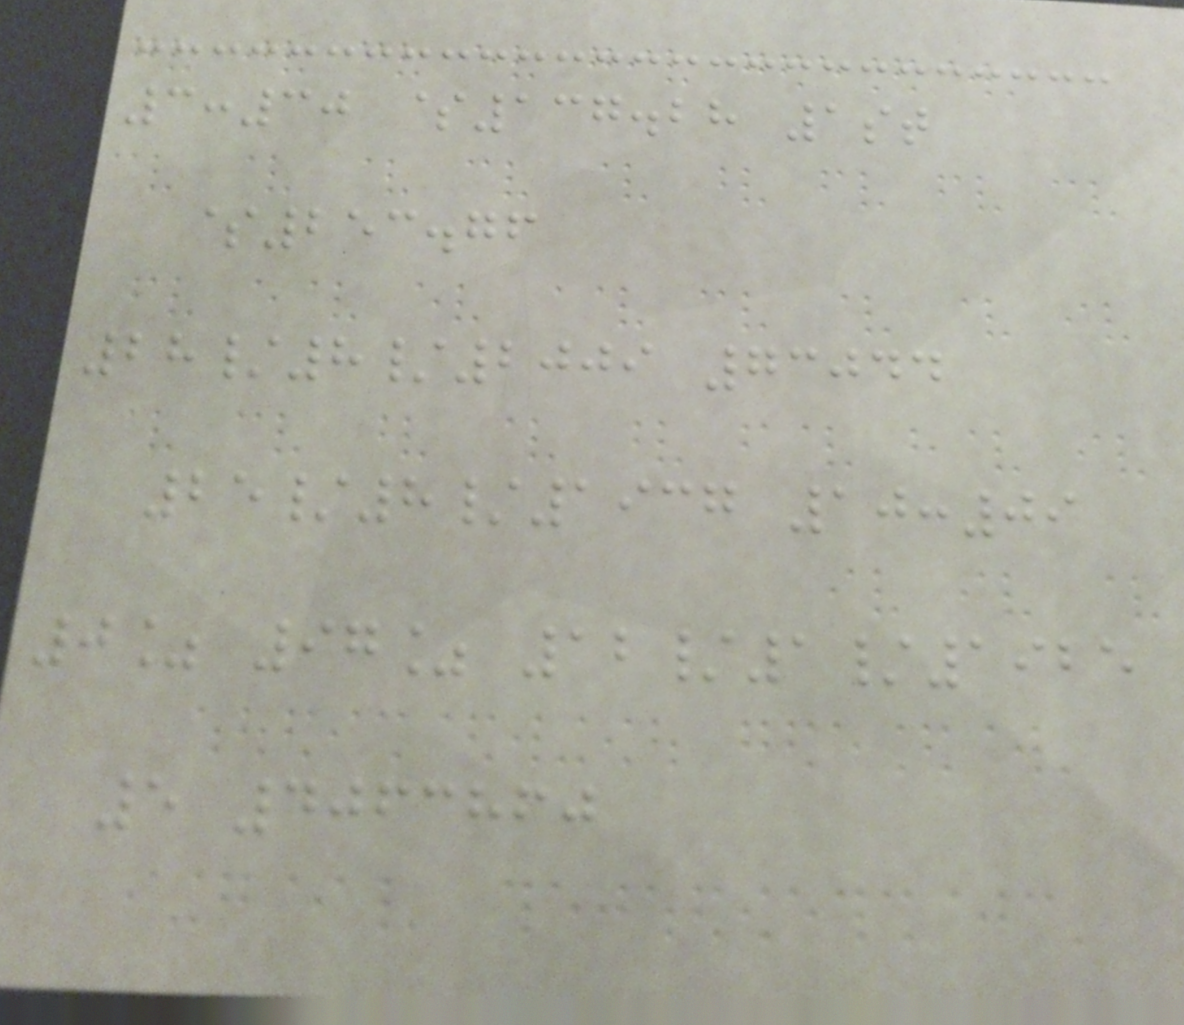3:30 $137.28 1st
$253.76
28/8/2009 73044
25/8/1937 10:09
0% 97% 12/1/1925
5 4063860
